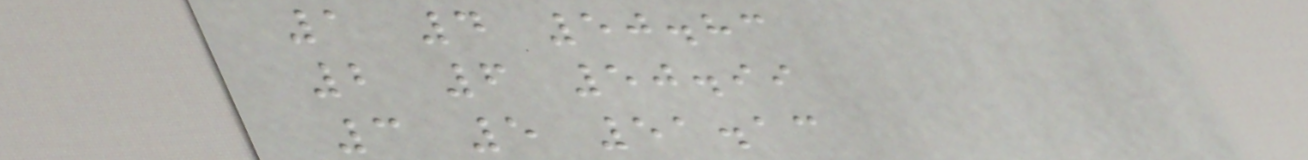1 4 50.83
2 6 50.99
3 5 51.13
